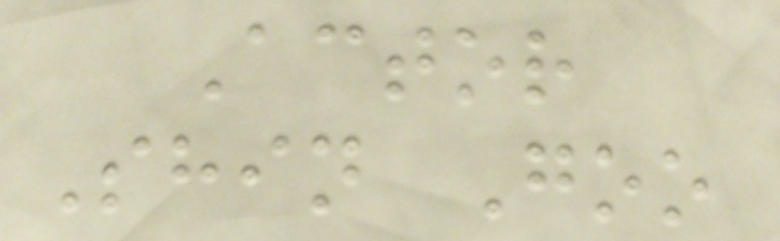Actor
Shin Goo
